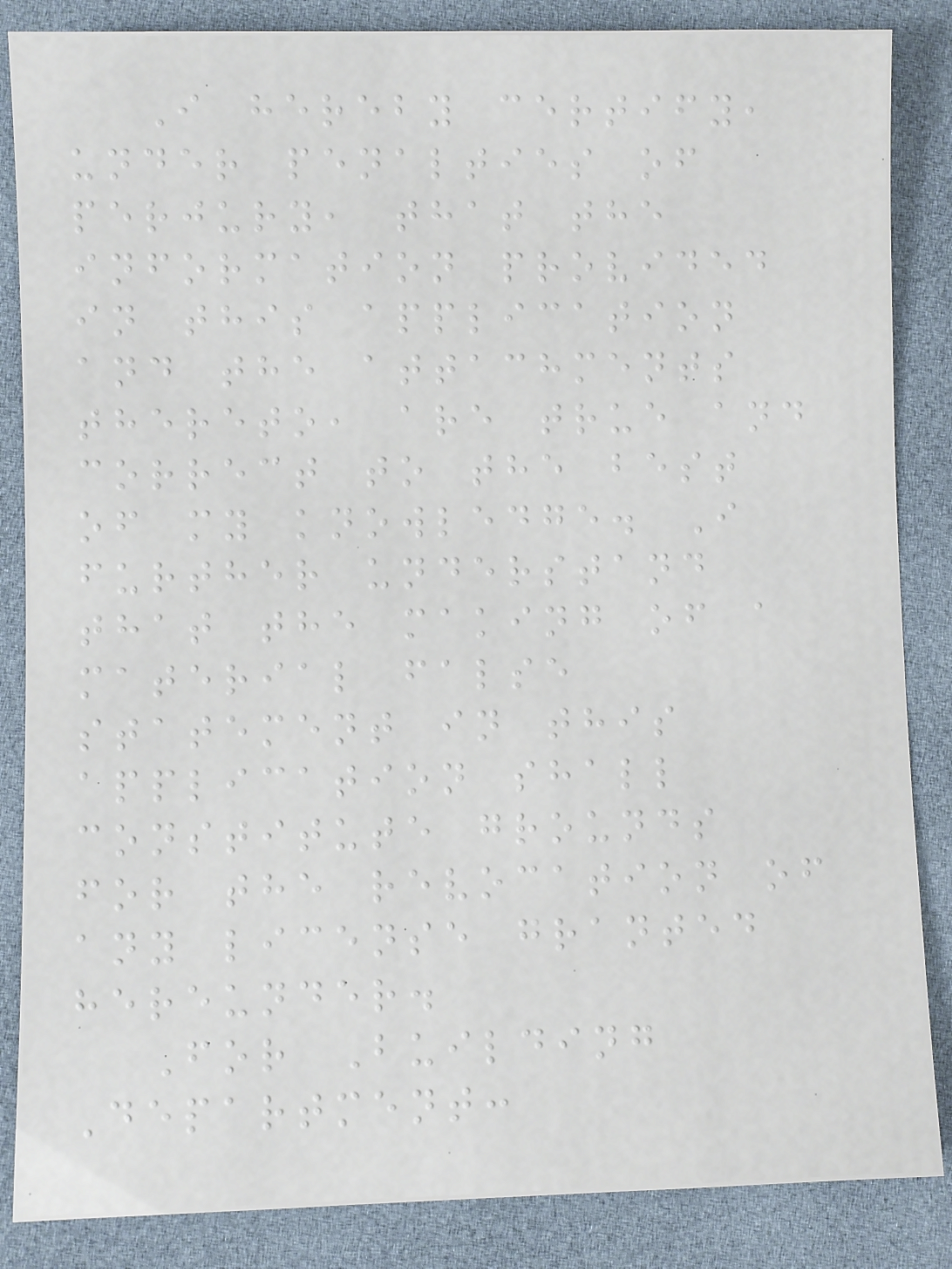I hereby certify,
under penalties of
perjury, that the
information provided
in this application
and the attachments
thereto, are true and
correct to the best
of my knowledge. I
further understand
that the making of a
material false
statement in this
application shall
constitute grounds
for the revocation of
any license granted
hereunder.
For Building
Department:
